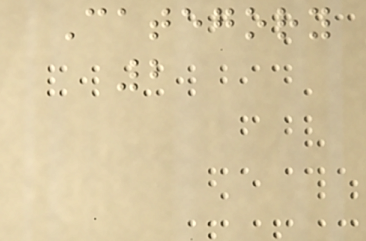Category
2
